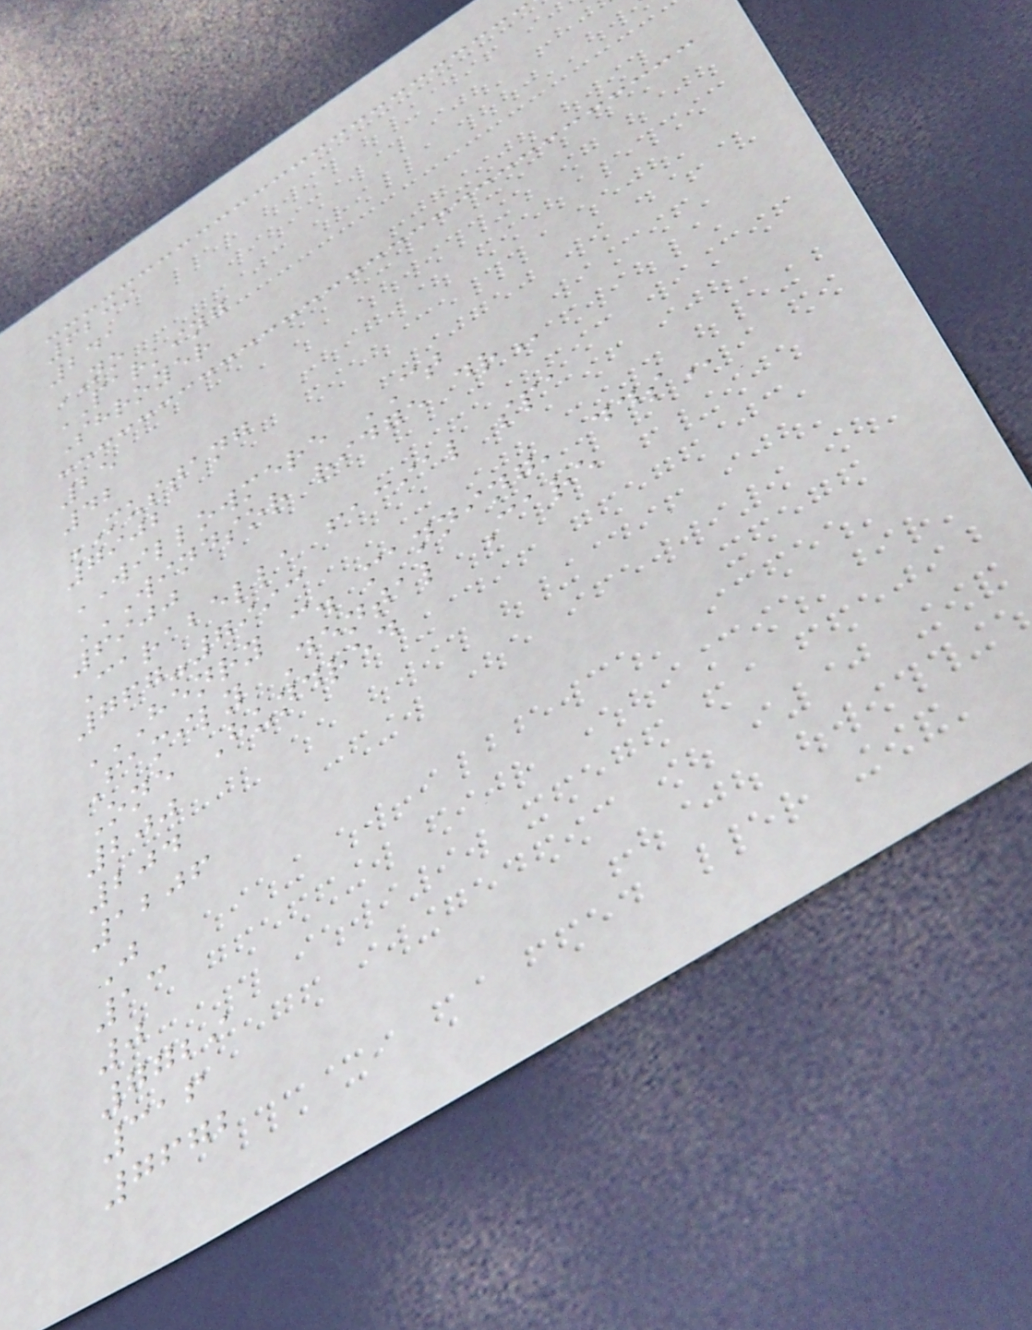6239
241
NO
PARKING
Shroyer
25
42
MUSTANG
7902
WILLOWMERE CT
WINDSOR RIDGE DR
6900
Carabella facial spa
767-7993
HENRY C. MANNING, DDS
Family Dental Care
One Hundred
200
204
1206
J
13
0
7729
316
7672
